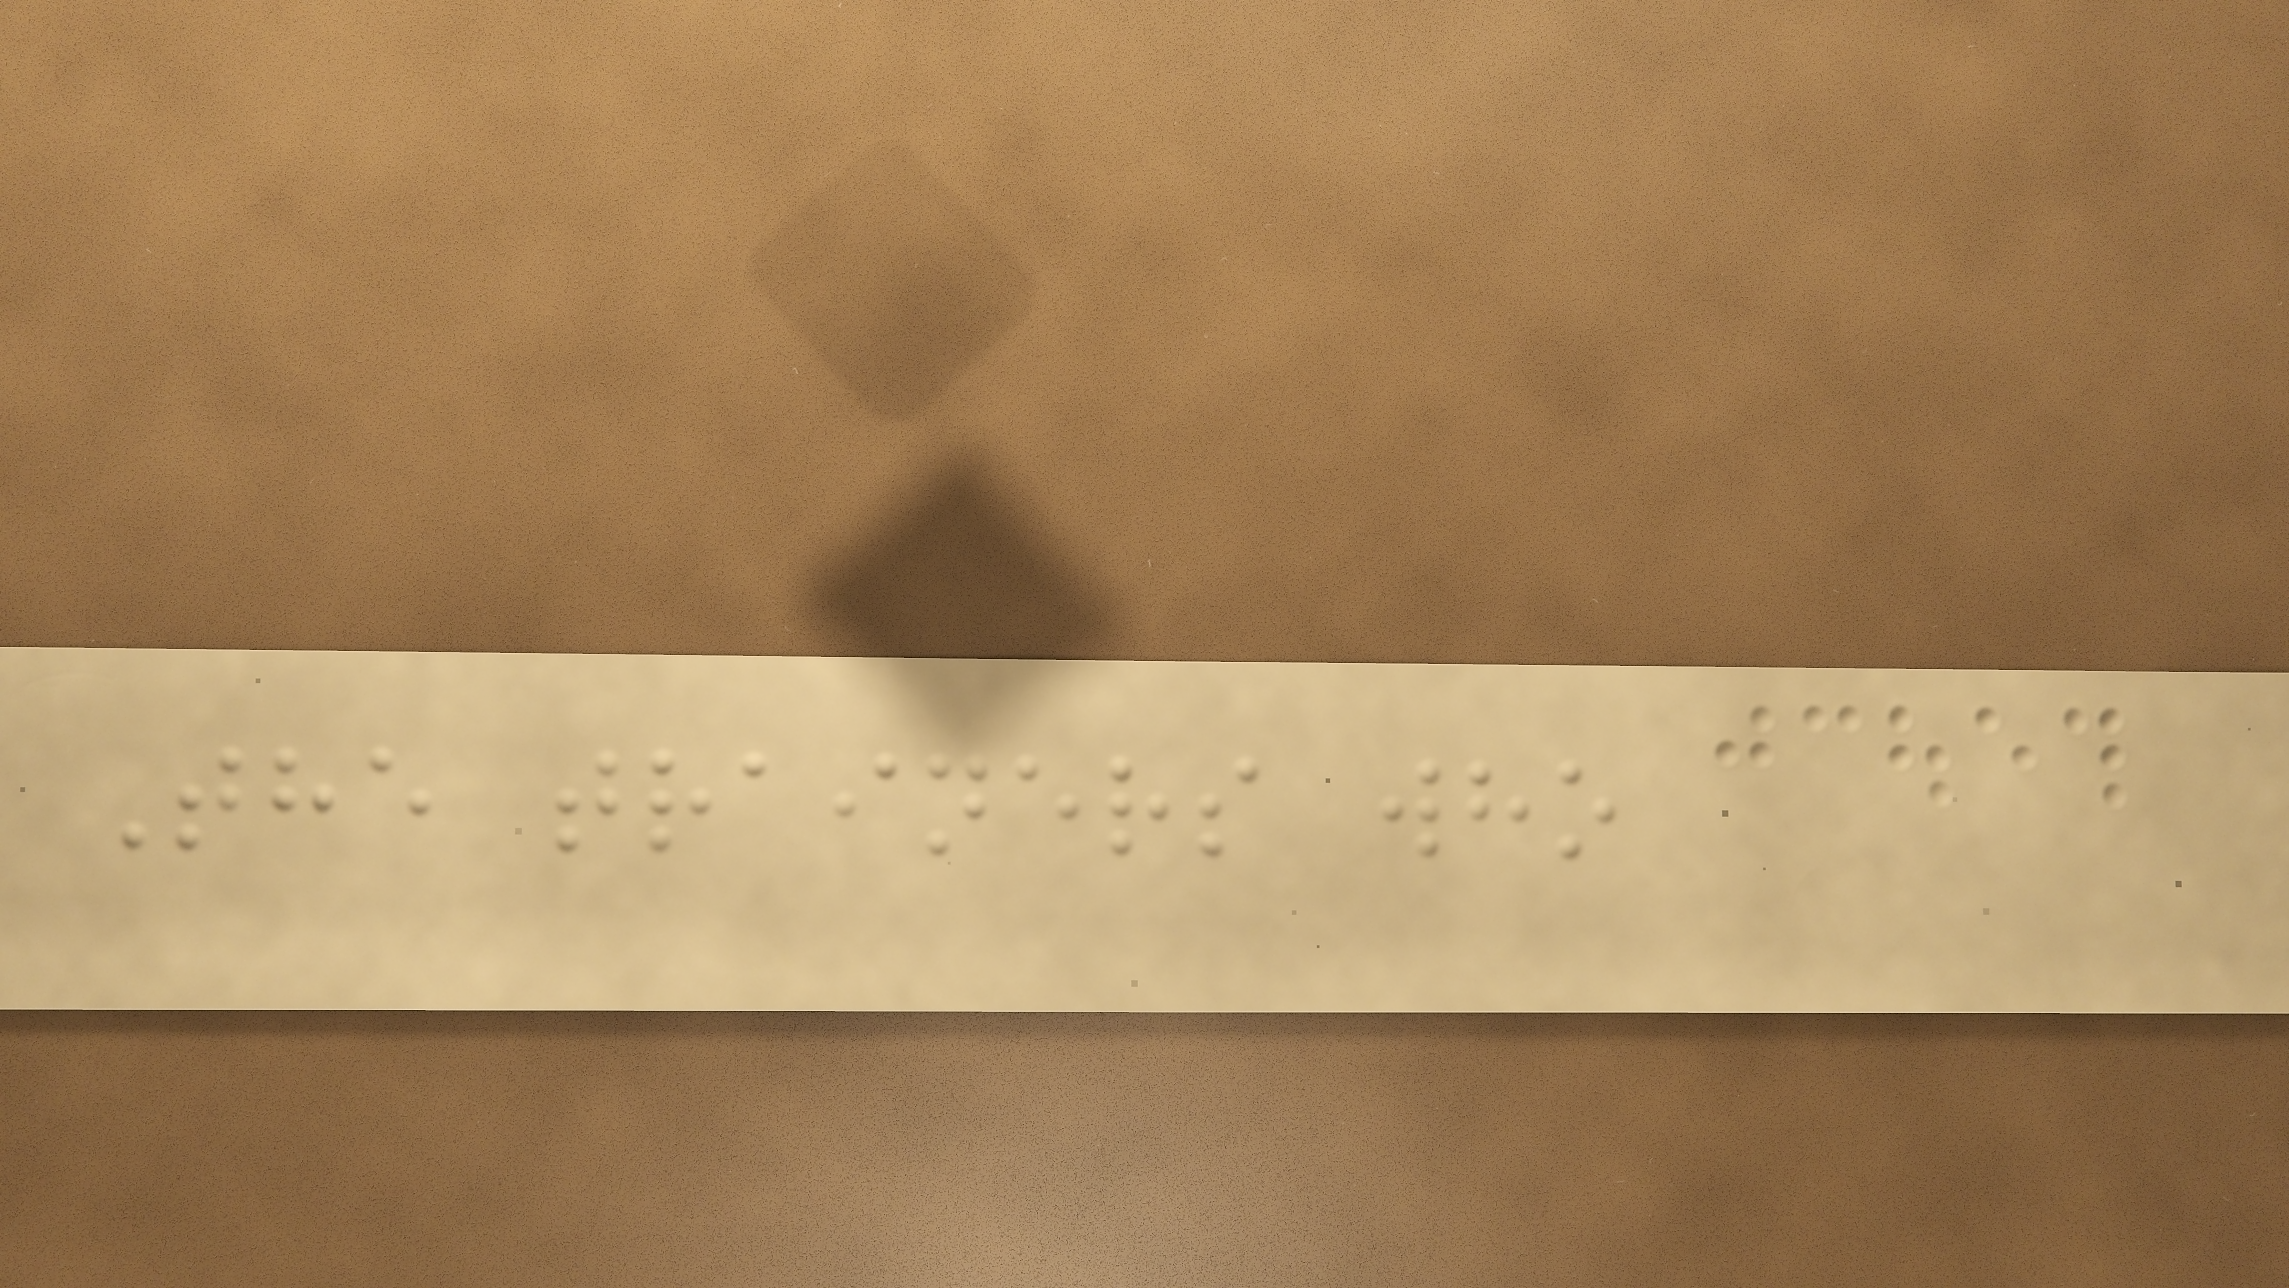The trainers who
